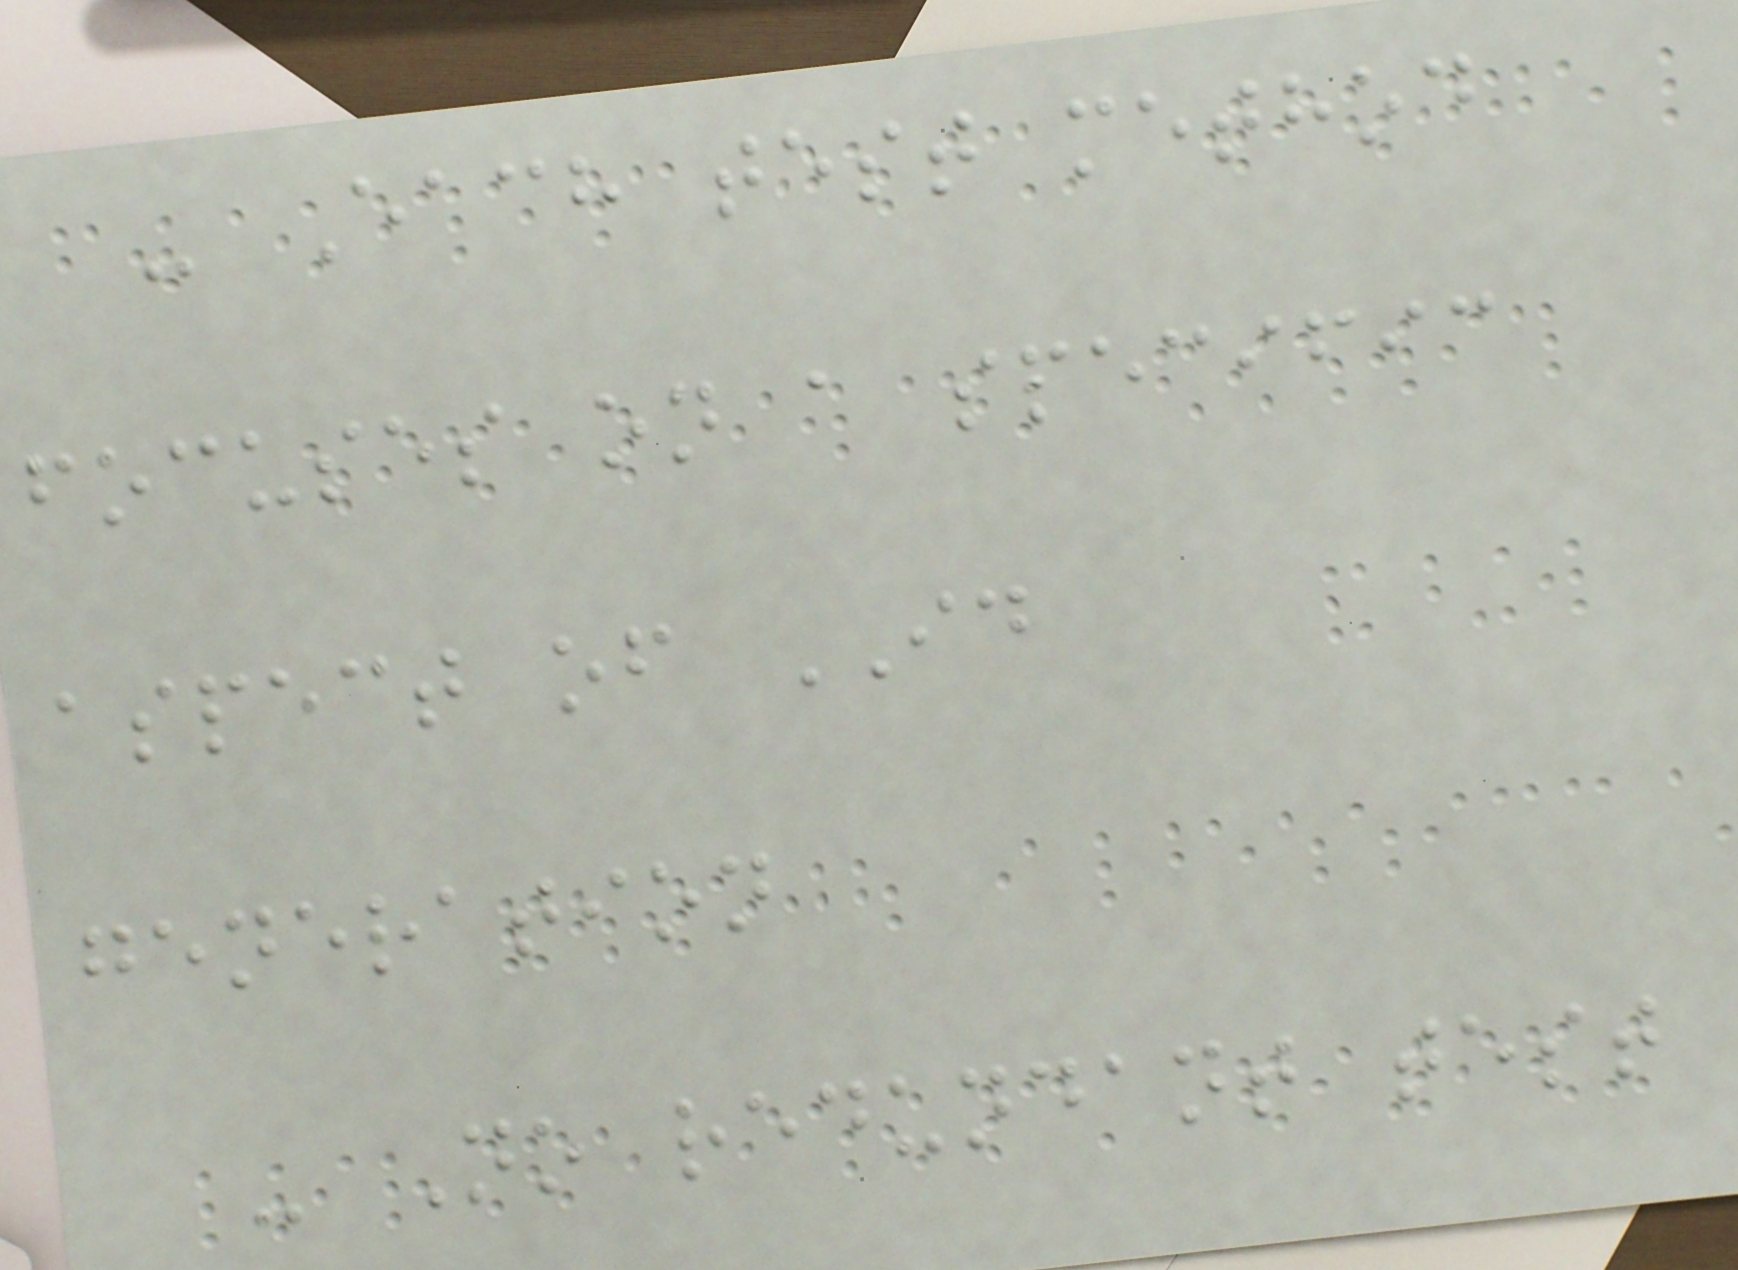- Each test method
focuses on a specific
aspect of ID
generation
- No redundant test
